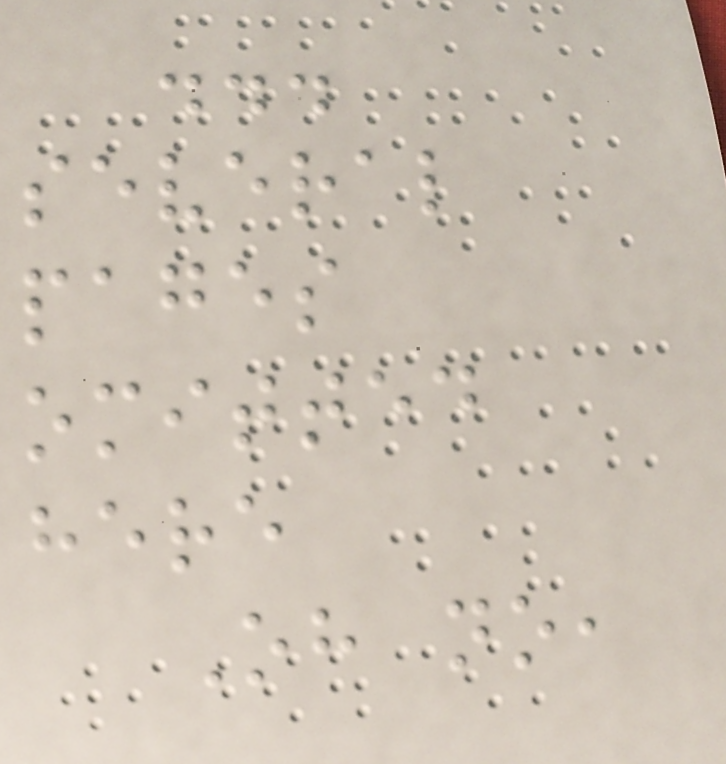...
several
pages
omitted
here
Oh no,
